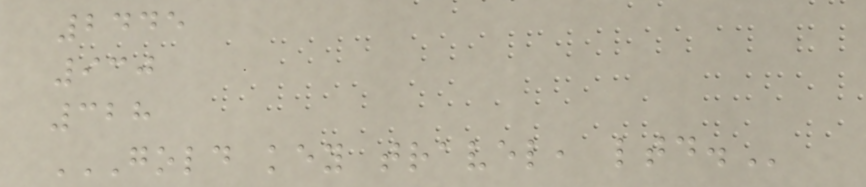2445
930
328
GOLD KEY TRAVEL, LTD.
